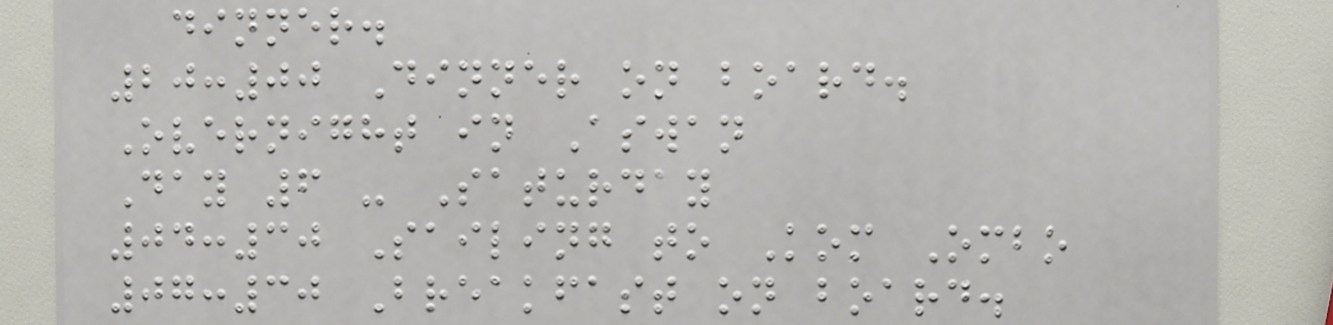dinner.
20:00 Dinner on board.
Overnight in Aswan
Day 6 - Saturday
04:30 Sailing to Kom Ombo
07:30 Breakfast on board.
